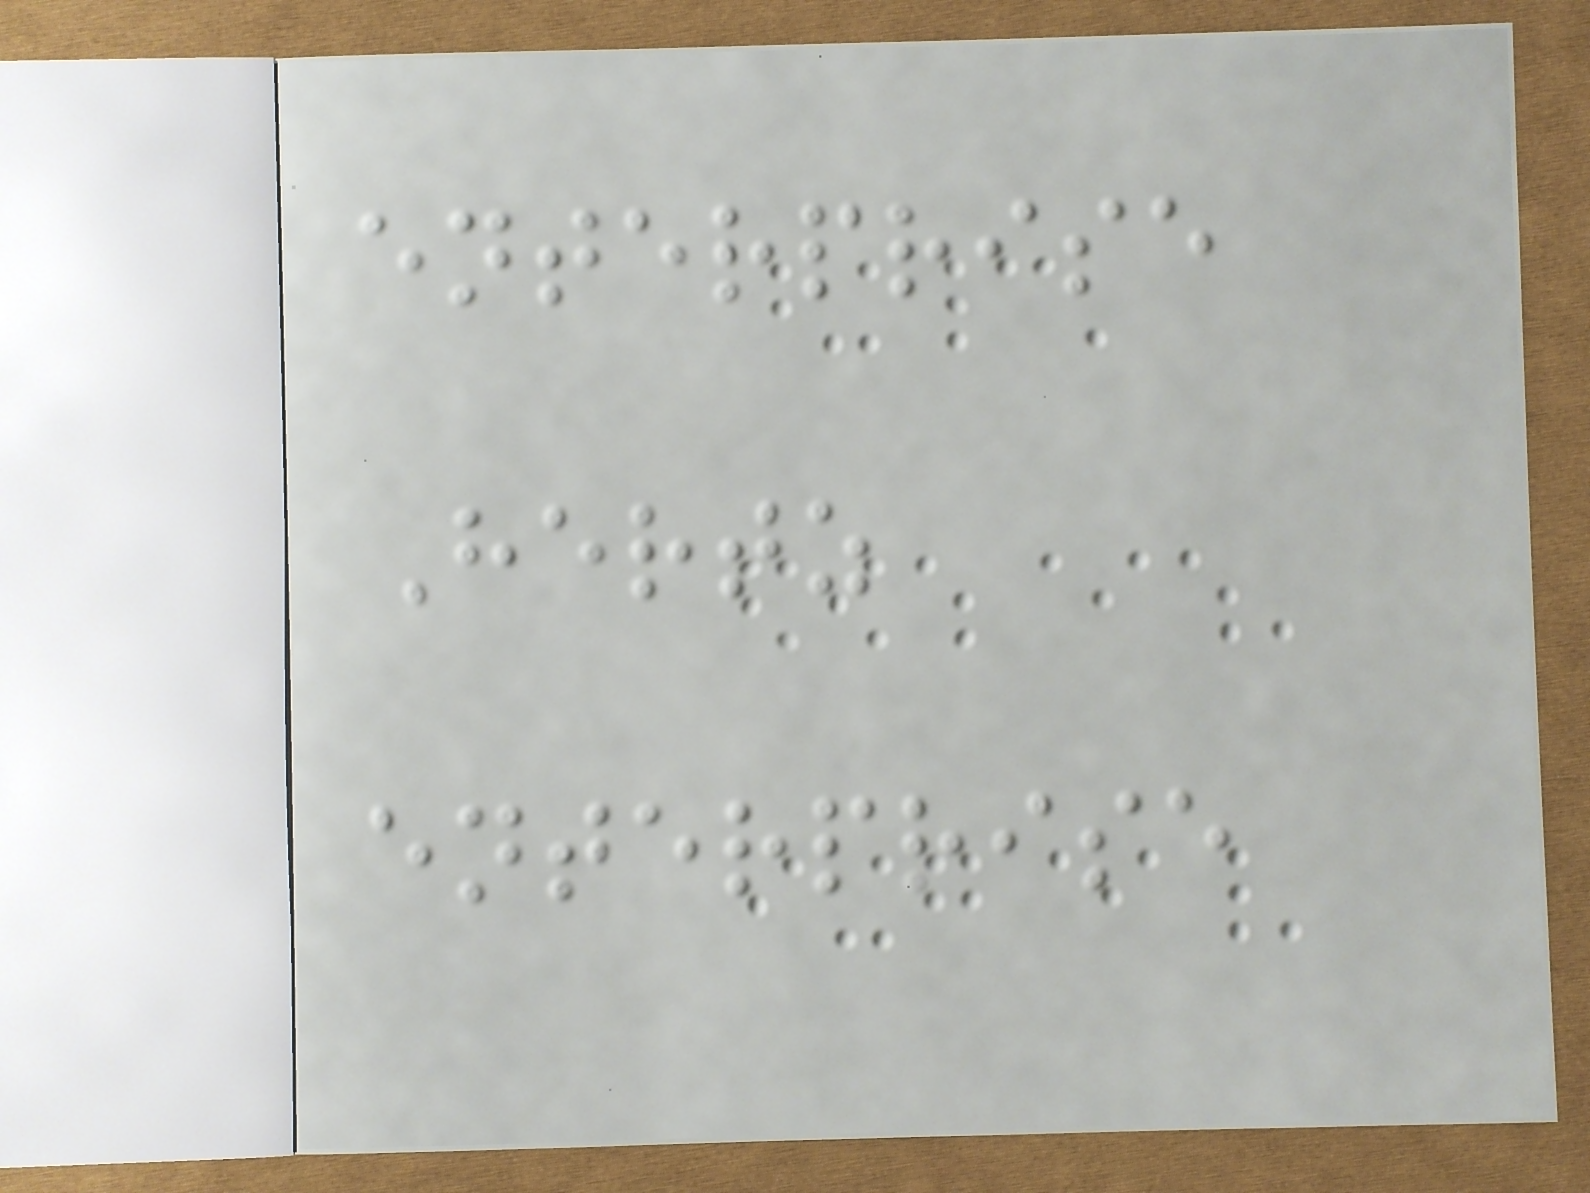enterprise
Hertz
enterprise
